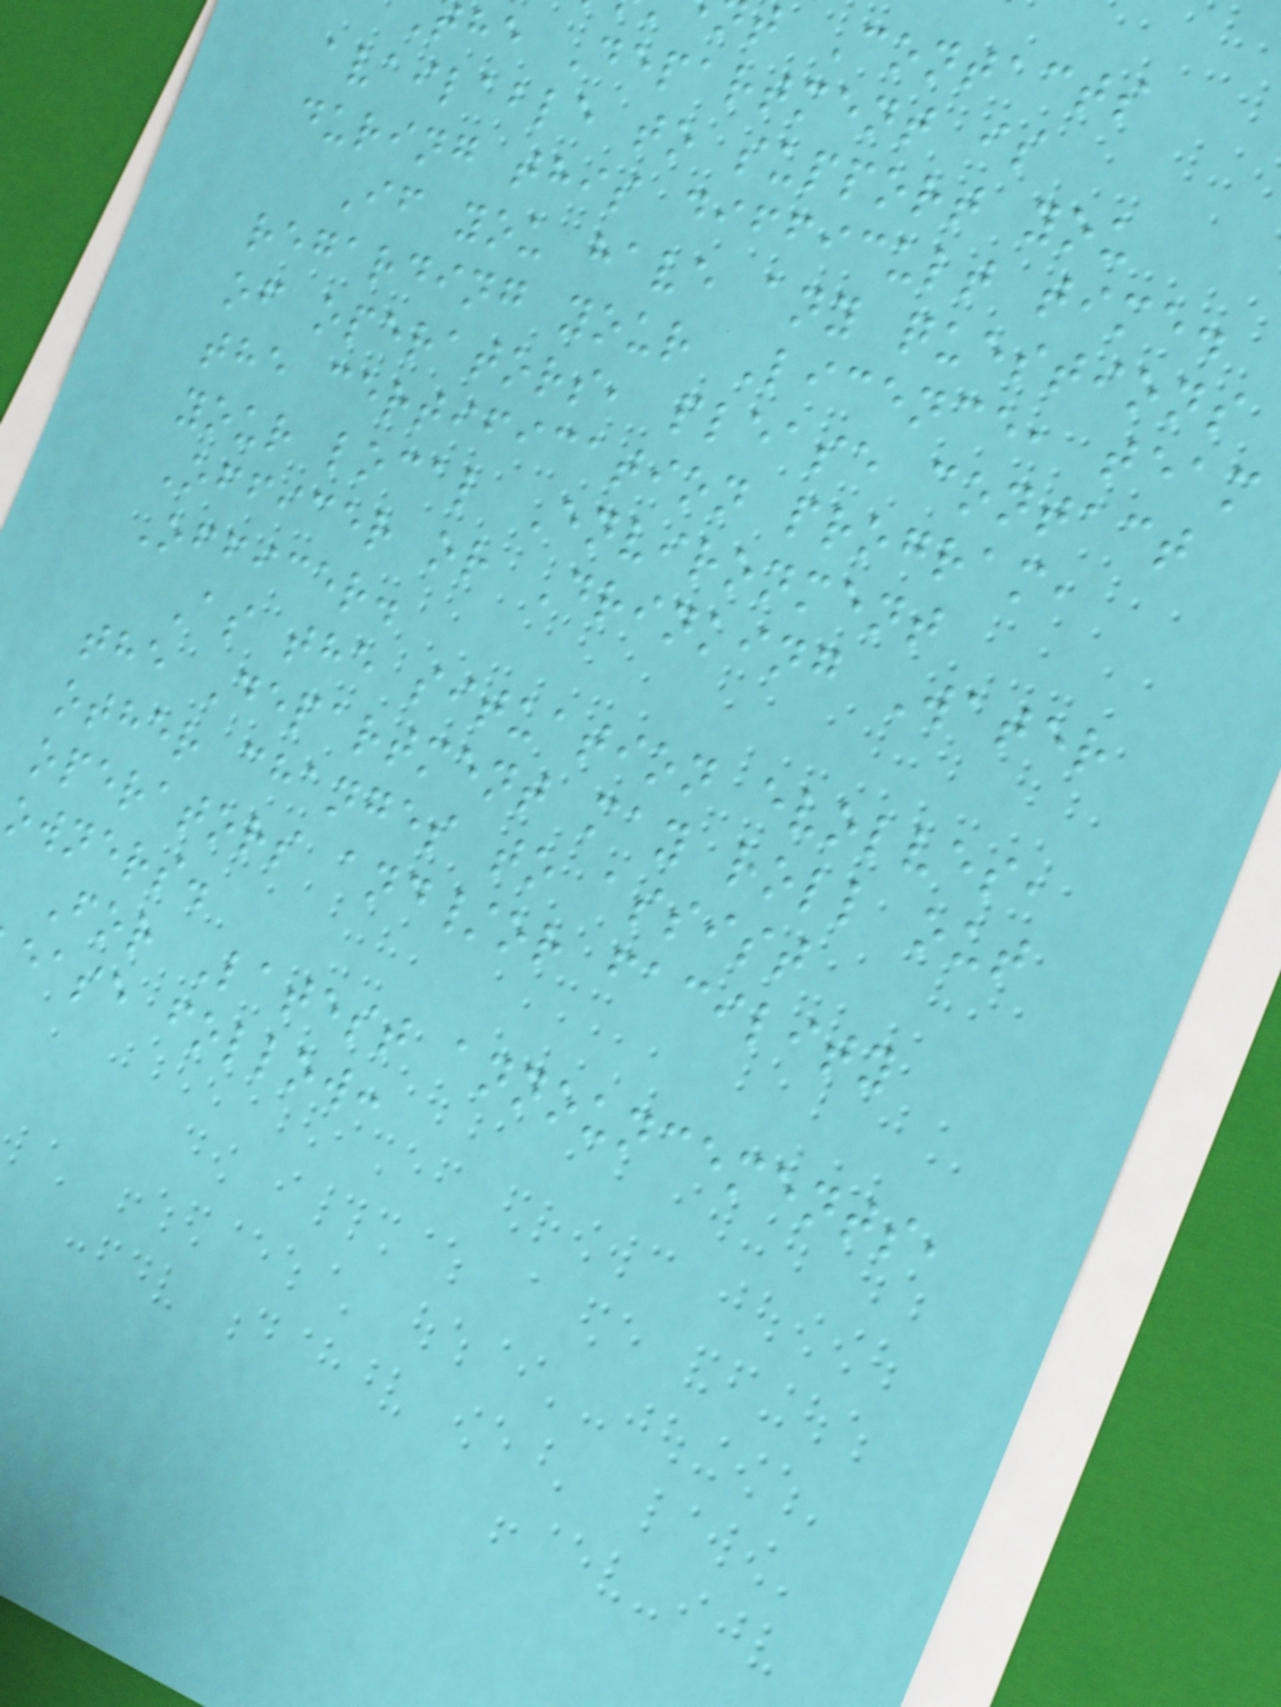t Contacts
the Department is
available to support you
during this difficult time.
If you have any questions
regarding your Licence, team
of operators, please contact
the certification program,
your local Environment
Officer or Drinking Water
Officer.
As the situation evolves,
the Department may roll out
other changes to assist
operators and/or facility
owners.
For Latest announcements,
ease follow:
